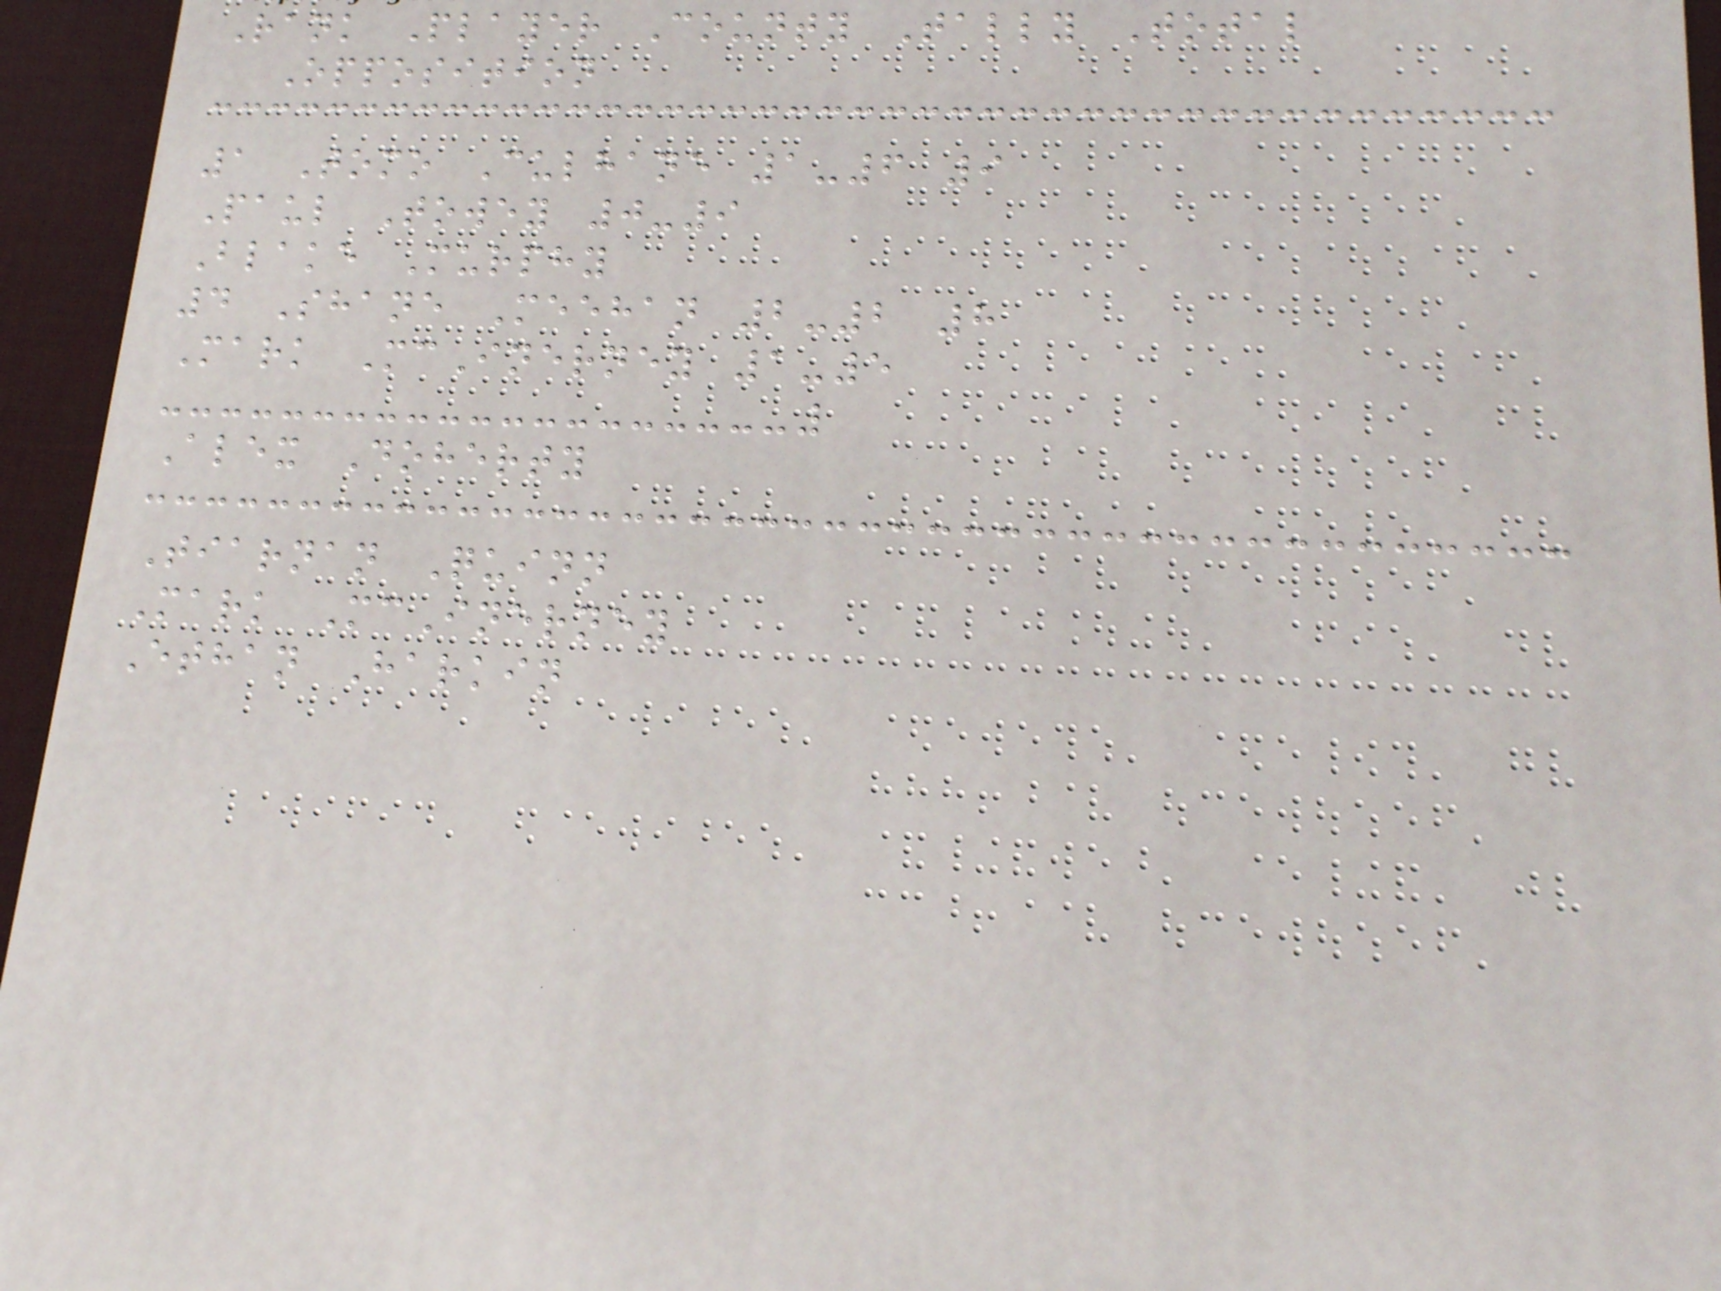Rank Player County Tally Total
Opposition
1 Tomo Culhane 1-6 9
Paul Towey 0-9
Blake Murphy
4 Shane Meehan 2-2 8
Mark McInerney 1-5
Alex Doherty
Tiarnan Quinn
Mark McInerney
Ethan Harkin
